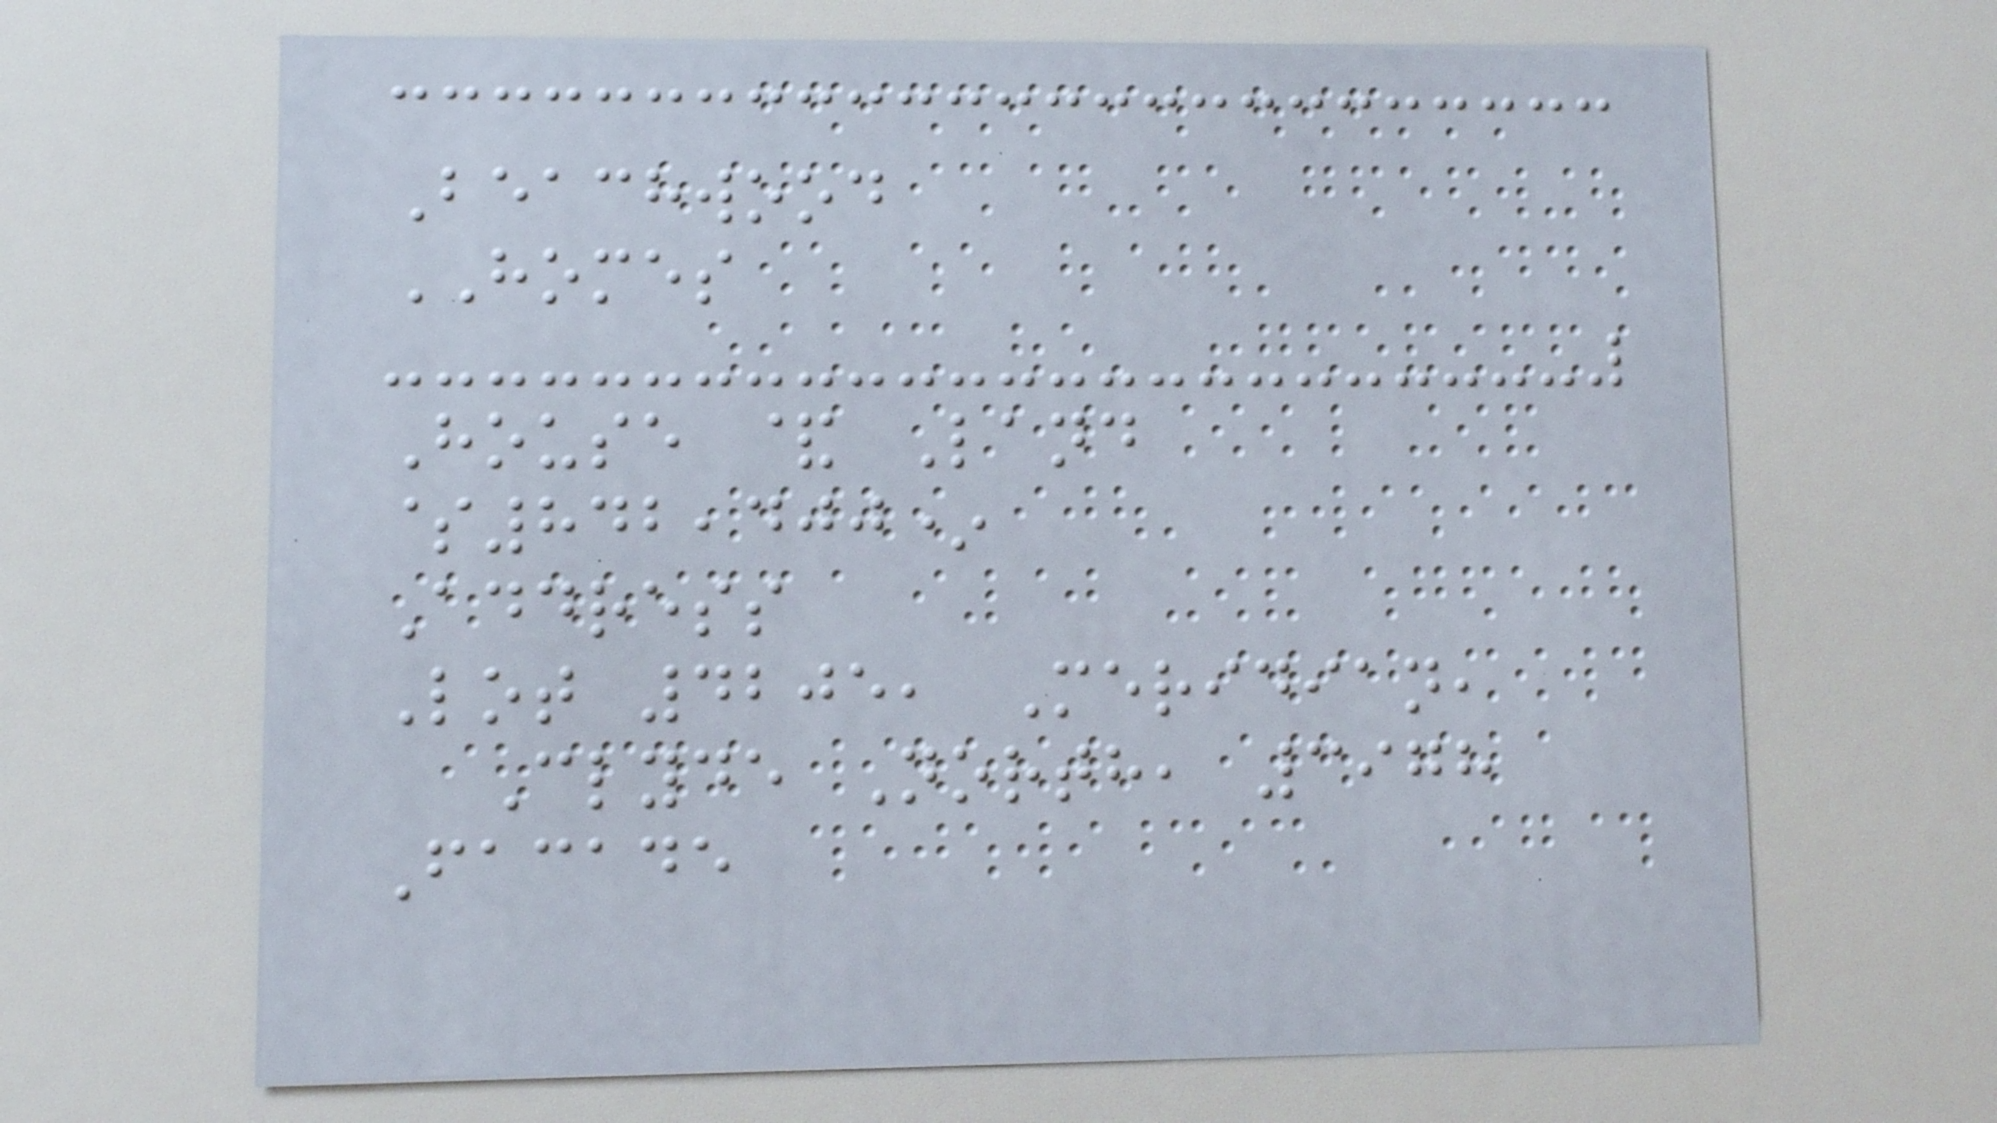Beachwood
HOMES
House & Land
$842,400*
Address
Lot 4205, Meridian,
Clyde North, 3978
Facade
